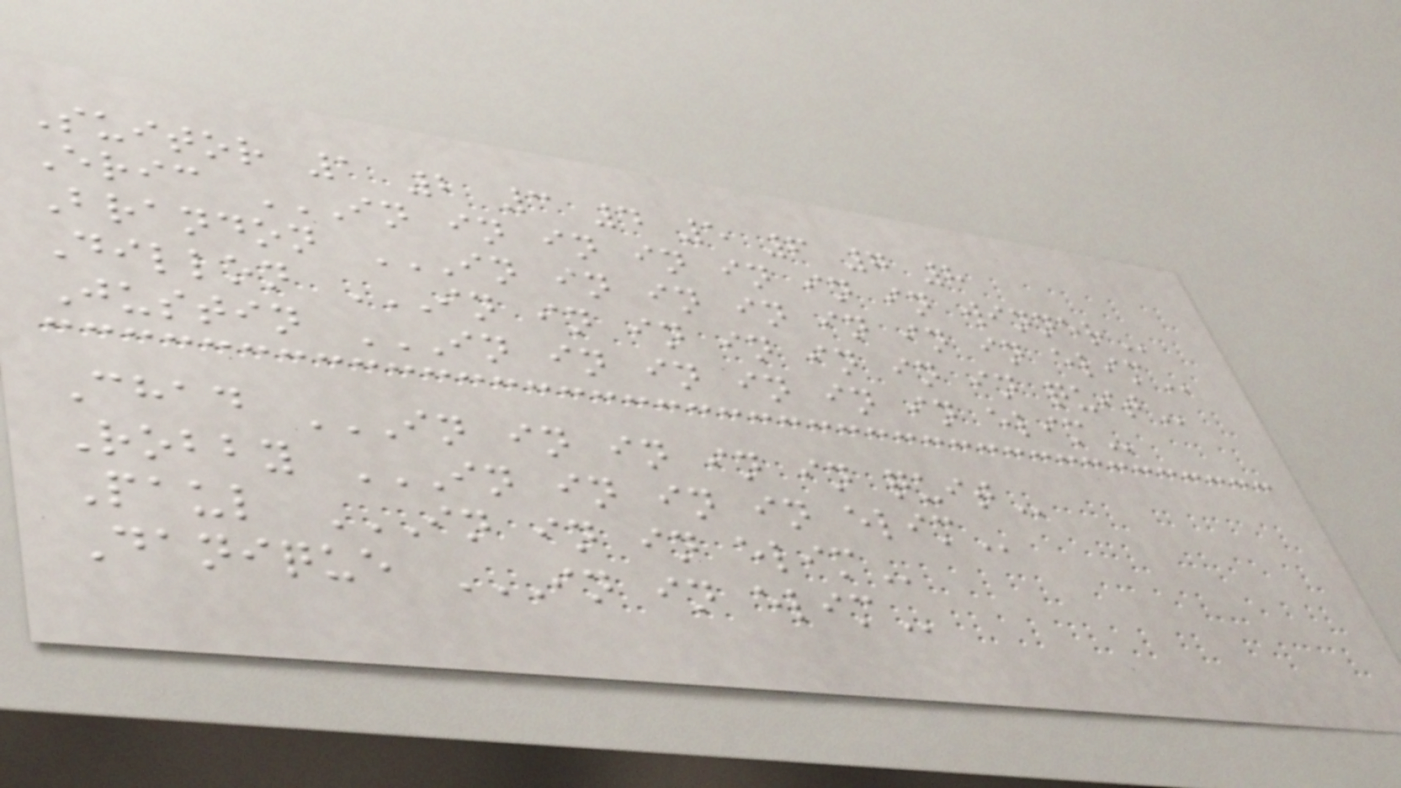Suitor 1 2 3 4 5 6 7 8
Eric IN IN IN IN IN IN IN WINNER
Brandon IN IN IN IN IN IN IN ELIM
Dillon IN IN IN IN IN IN IN QUIT
Justin IN IN IN IN IN IN ELIM
Chad IN IN IN IN IN QUIT
Robby IN IN IN IN ELIM
Paul IN IN IN ELIM
Danique IN IN ELIM
